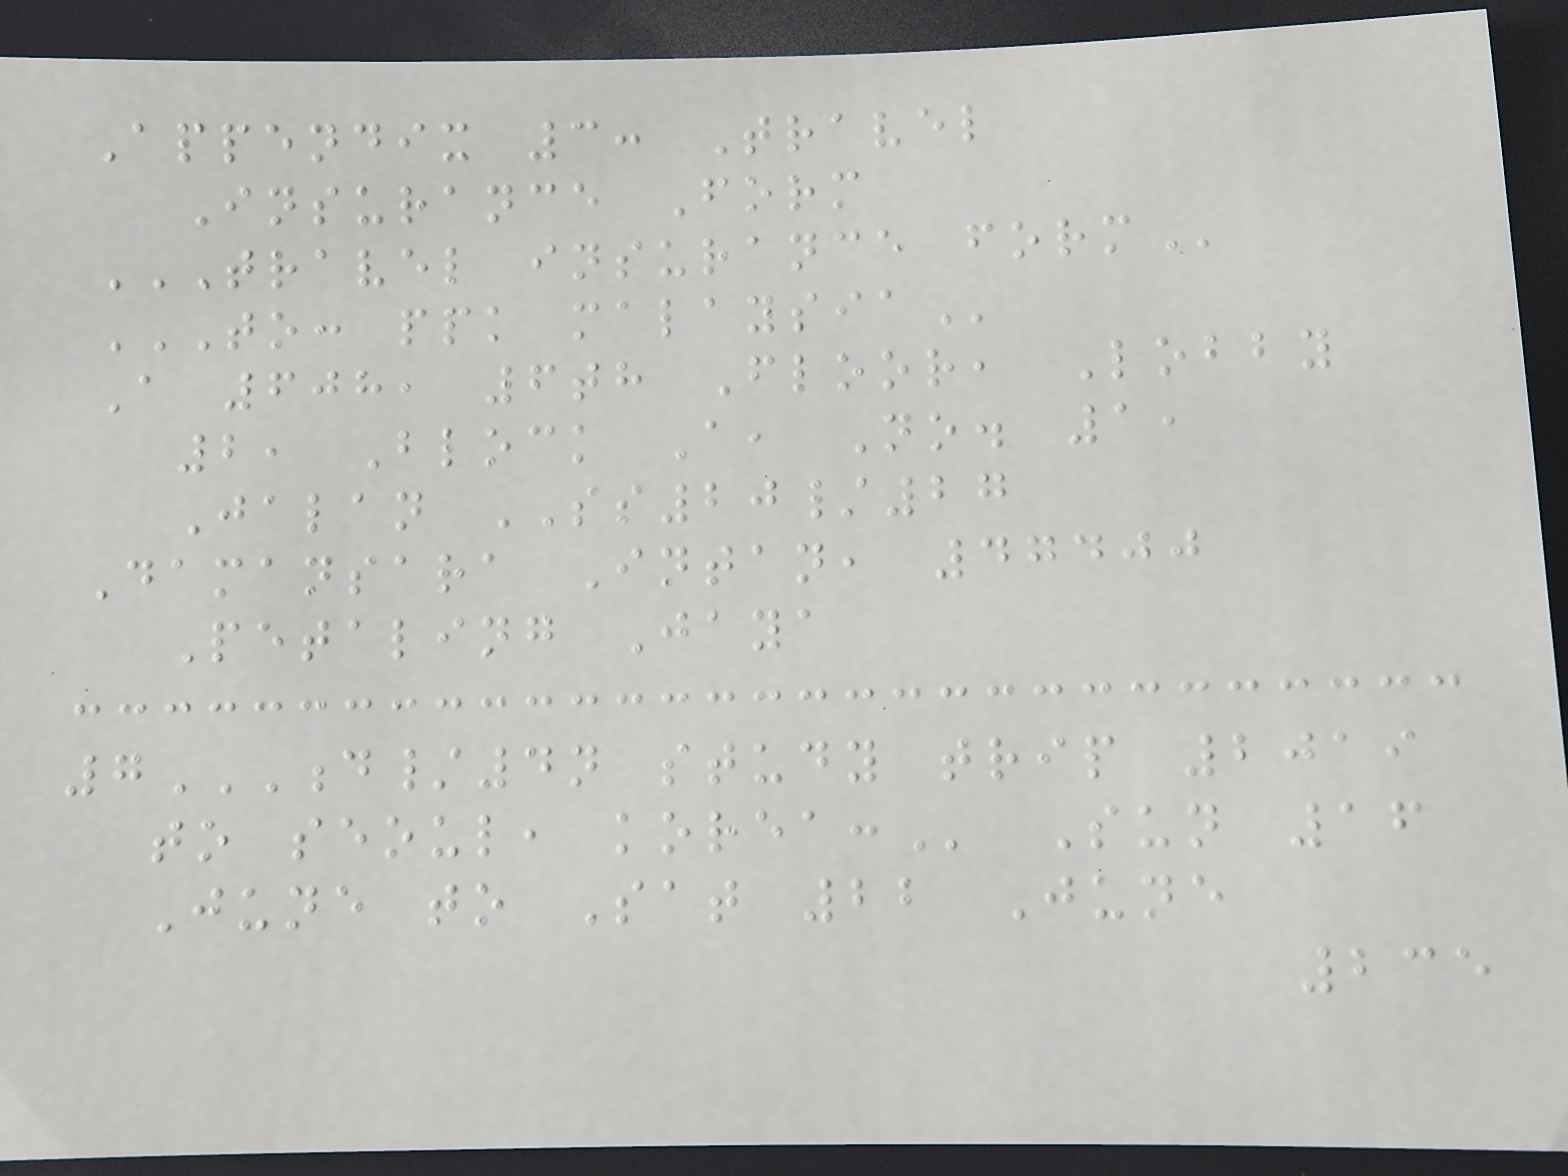Appendix 3: Travel
Insurance Form
TRAVEL INSURANCE FORM
TO: PPK MALAYSIA
A 608, 6th Floor, Lobby
2, Block A, No. 1,
Jalan SS20/27
Damansara Intan, 47400
Petaling Jaya
7D/4N STUDY TRIP 2019
TO SEOUL, KOREA: Sun 16
June to Sat 22 June
235
